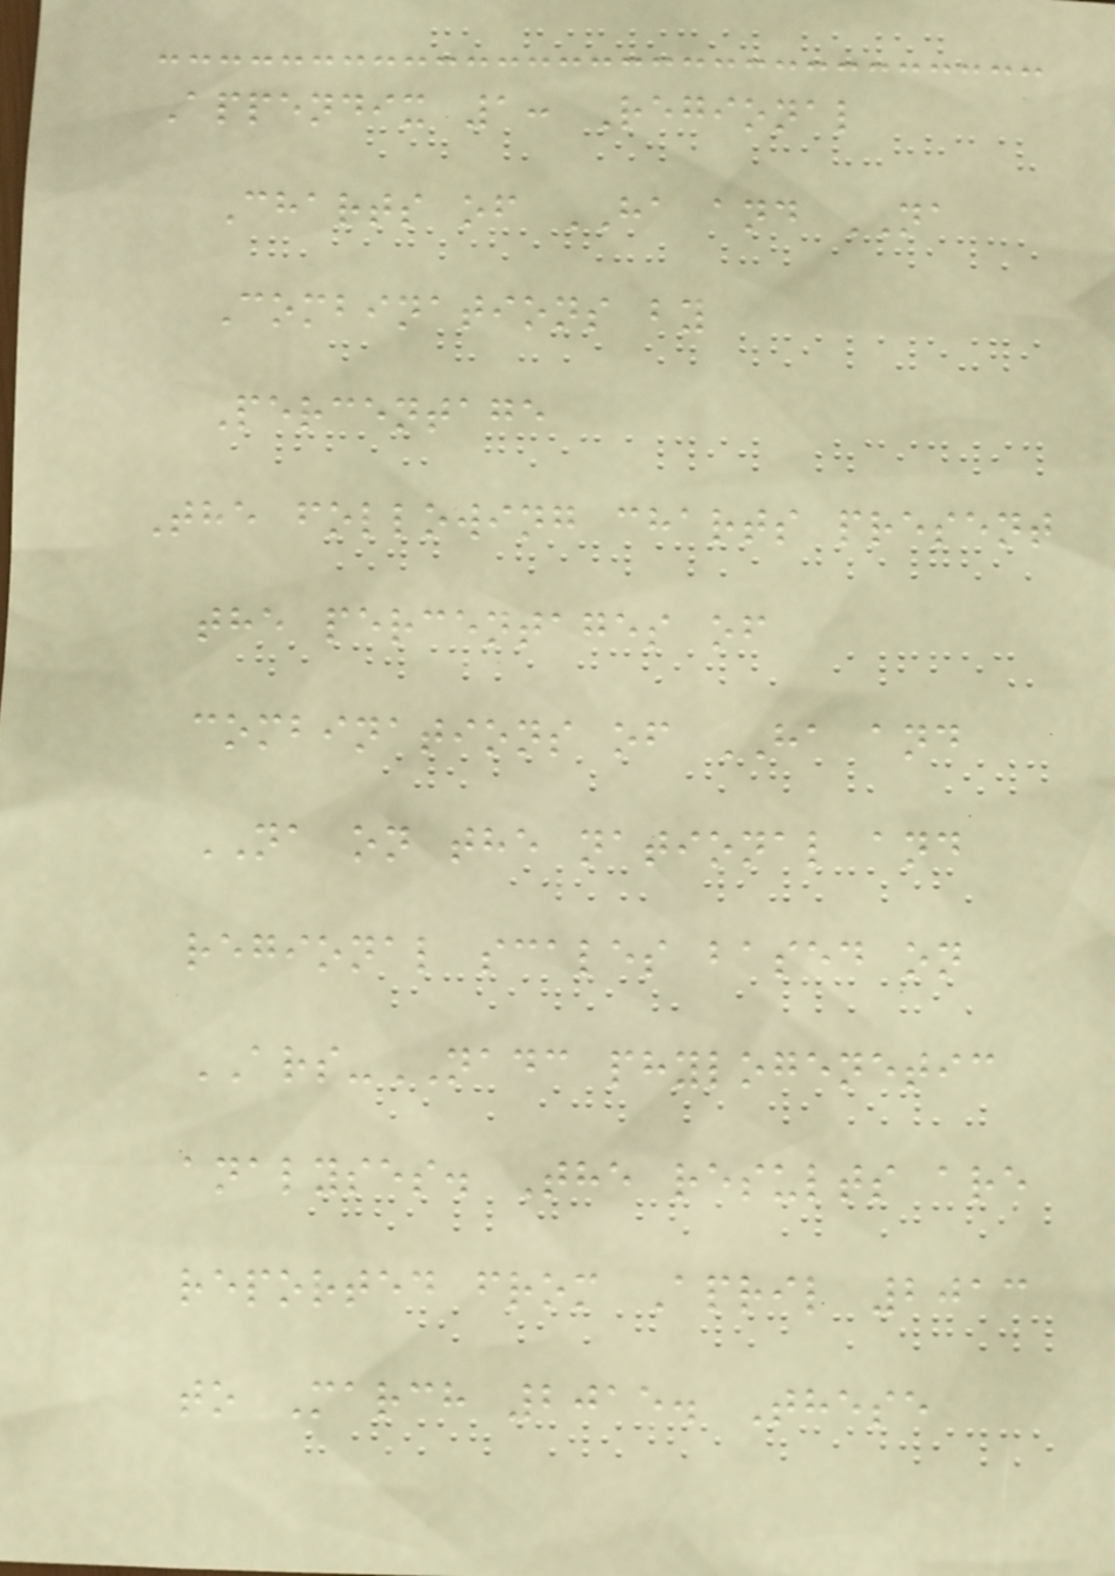Appendix 1: Regional
Charts of HA and NA
Combinations by
Percentage
The following charts present
the percentages of
combinations of HA and
NA on the national and
regional scales based on
ARS-NADC phylogenetic
analyses. The results are
reported from April 2013
to March 2015. These
